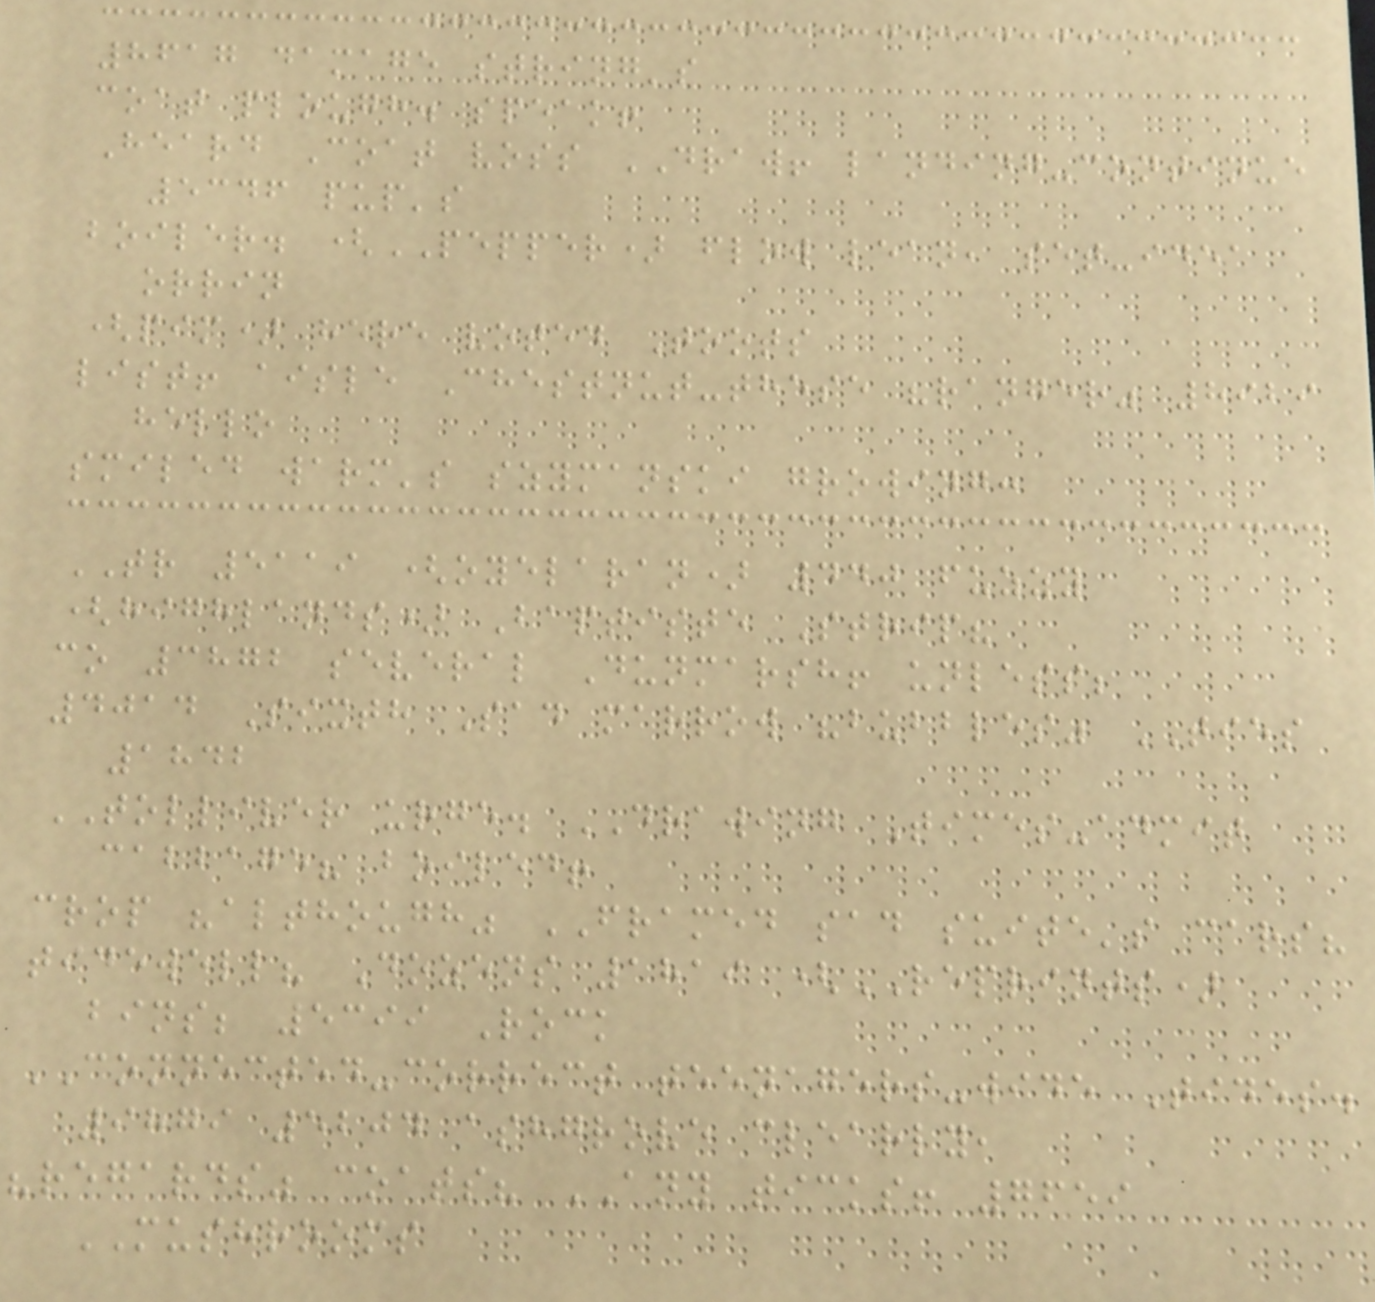8617 damage string's
coat plough. speak!
Heard Coat voss DRAW! landing-continue
5346 pup's
boiler. (PEPPER) flow lean, set-idea
orrin
(pim) here voted Toots
list! aisle Chestnut-these "ranger" 8929
hello
smiled warm's szymanski growing:
TR 5119 (oyelaran) 440 fuzzy
(highlands) Baptiste Strip?
co 3872 several Dunmarsh! unless;
4014 Sixth Sad marrow "bubbles" TIES
1842
TOLLIVER urge. DRAWING Times-admit
cabbage? boiled!
crop "although" FRAMED sad suite's cars?
tidewell? Dozens 1819 (REPRINTS)
bins; 5399 Rock
CONNECTED-correct teenagers-wide Tides.
9879 5204 ashgrove clearly,
"regards" coats? ANY ticks! 7659
MUSHROOMS
